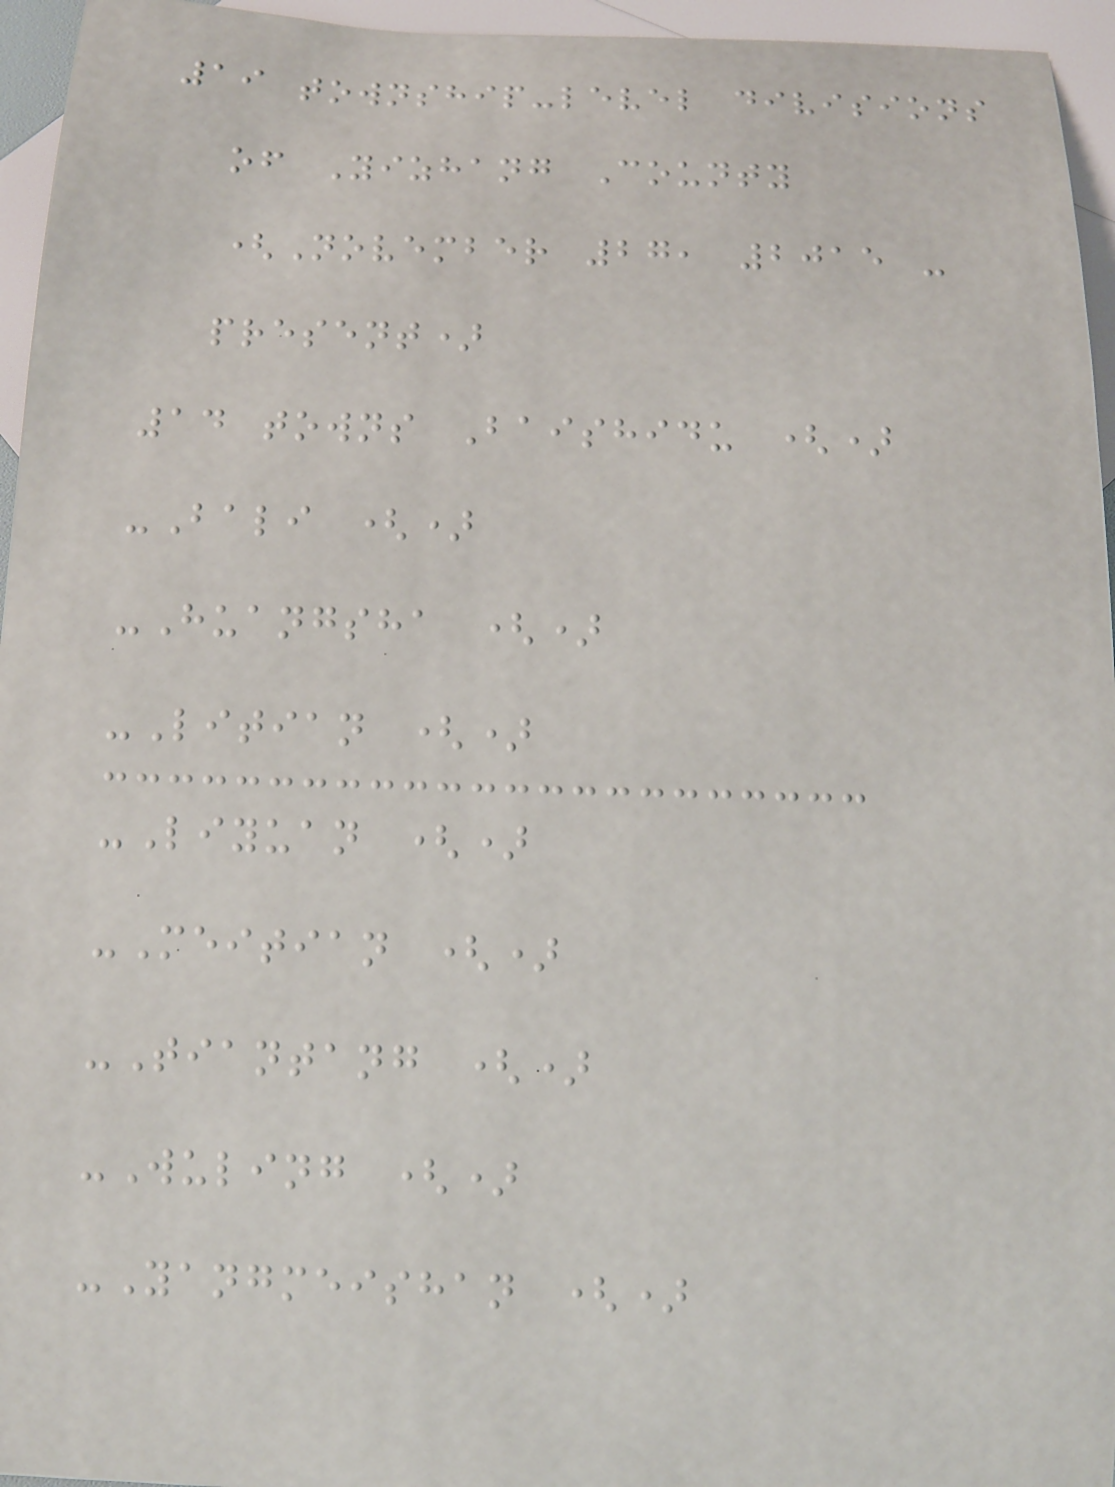19 township-level divisions
of Yizhang County
(November 27, 2015 -
present)
14 towns Baishidu ()
-Bali ()
-Huangsha ()
-Litian ()
-Liyuan ()
-Meitian ()
-Tiantang ()
-Wuling ()
-Yangmeishan ()
